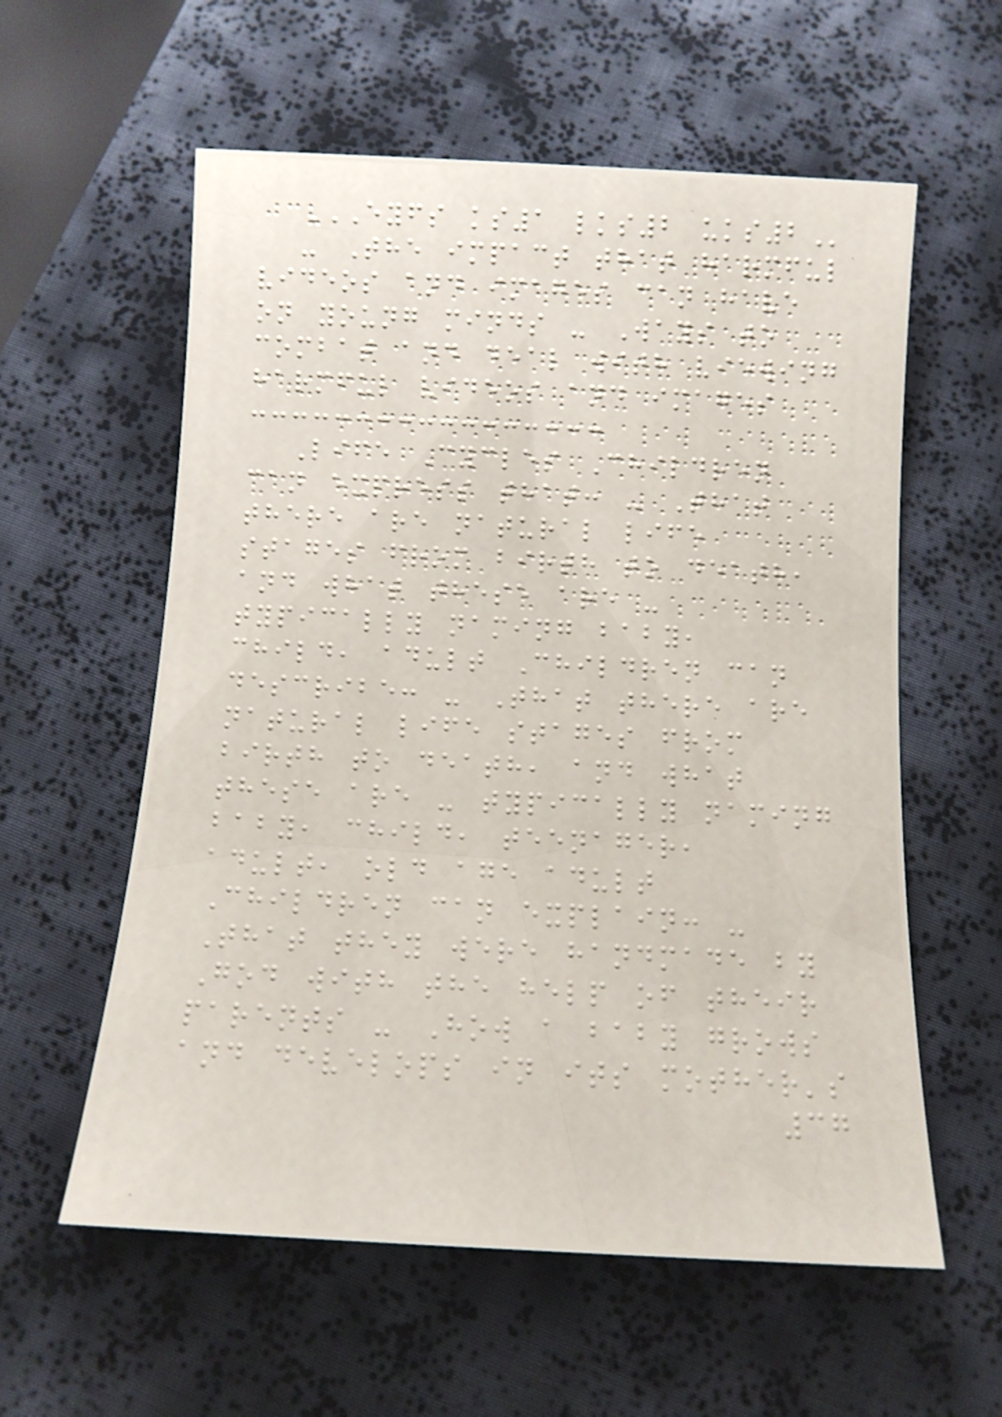EYFS KS1 LKS2 UKS2
- The impact that harmful
videos and images can have
on young minds - Ways to
combat and deal with viewing
harmful videos and images
Life Cycles Children
can express that: - That
there are natural life
stages from birth to death,
and what these are -
typically naming baby,
child, adult Children can
describe: - That there are
natural life stages from
birth to death, and what
these are - typically naming
baby, child, teenager,
adult, old age adult
Children can explain: -
That they were handmade by
God with the help of their
parents - How a baby grows
and develops in its mother's
37
